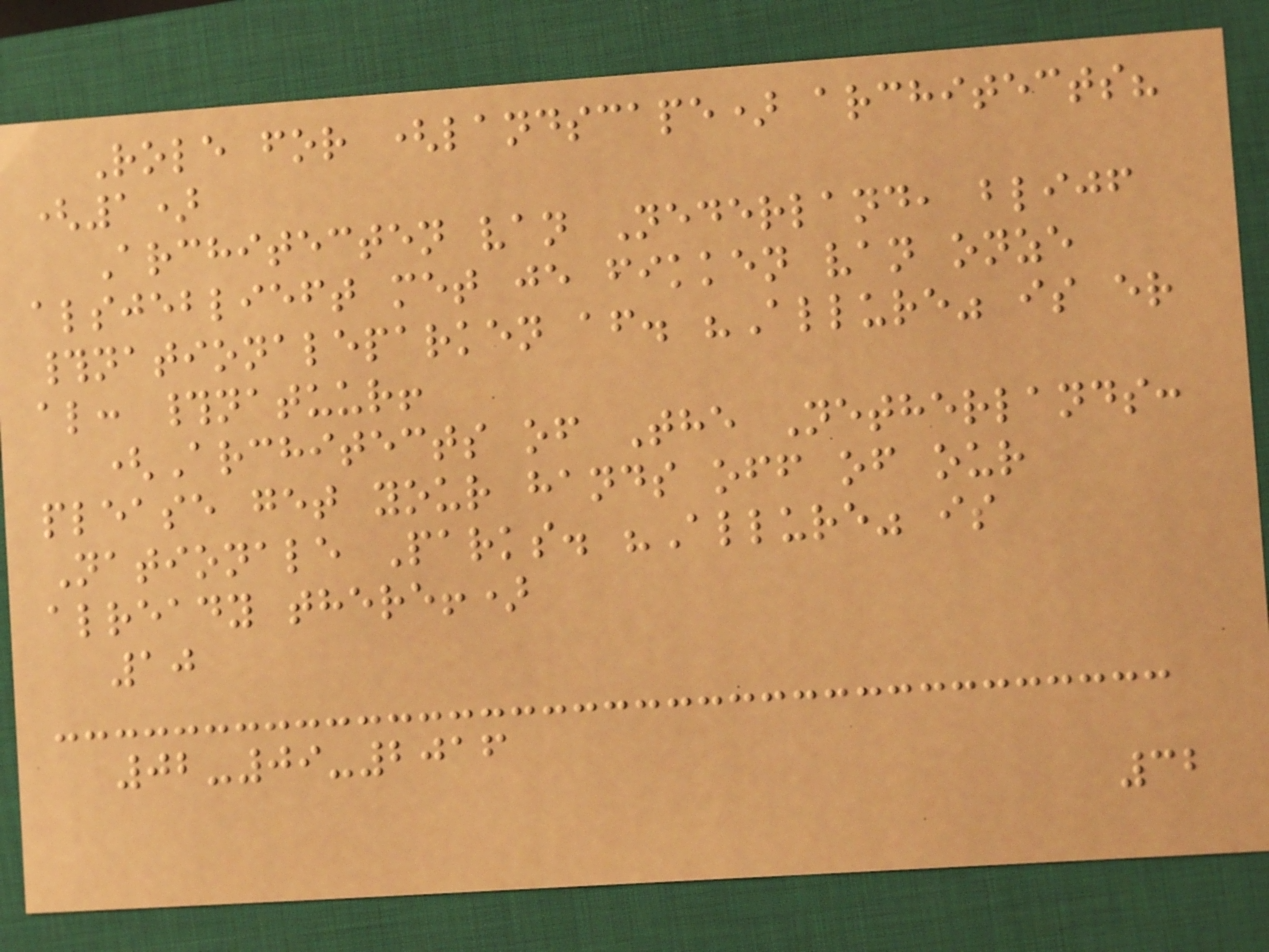Role for (landscape) architects?
(1)
Architecten van Nederland, blijf
alsjeblieft met je fikken van onze
#nationaleparken af. "Allure" is er
al: #natuur!
(Architects of The Netherlands:
please get your hands off of our
Nationale Parks. "Allure" is
already there!)
10
02-09-2016
32
